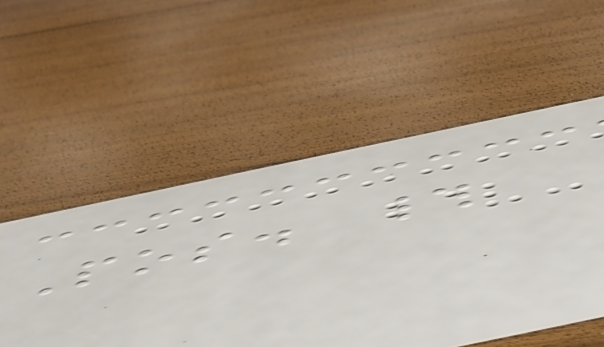Pos. #
